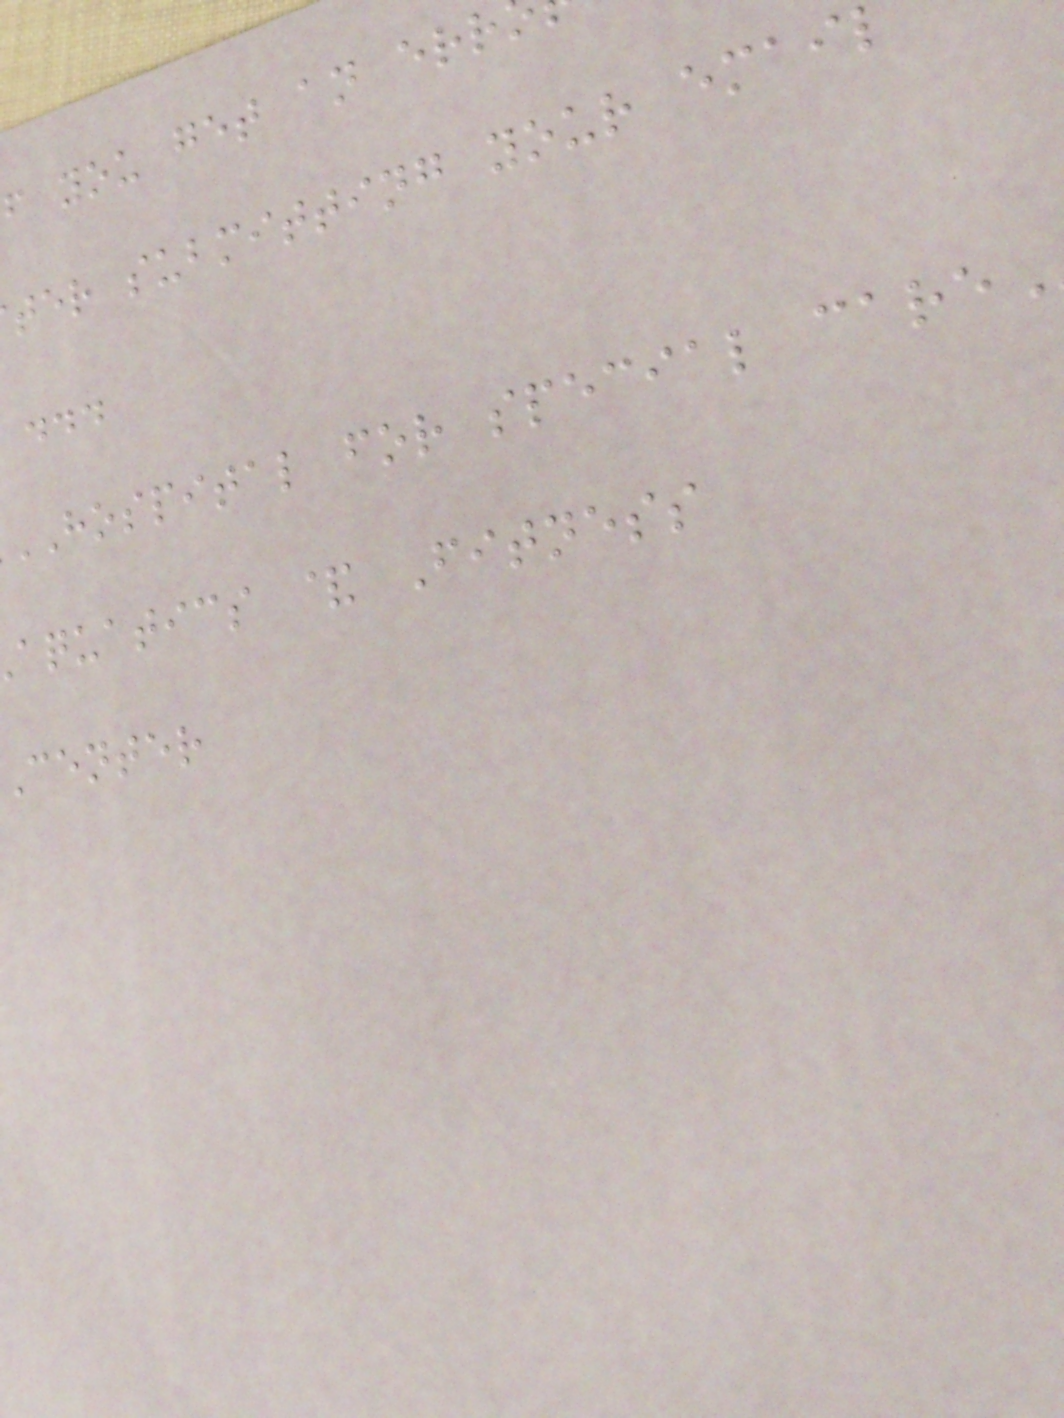f you get an err
ter submitting your emai
...
HOSPITAL for special
aquatics & Fitness
center
